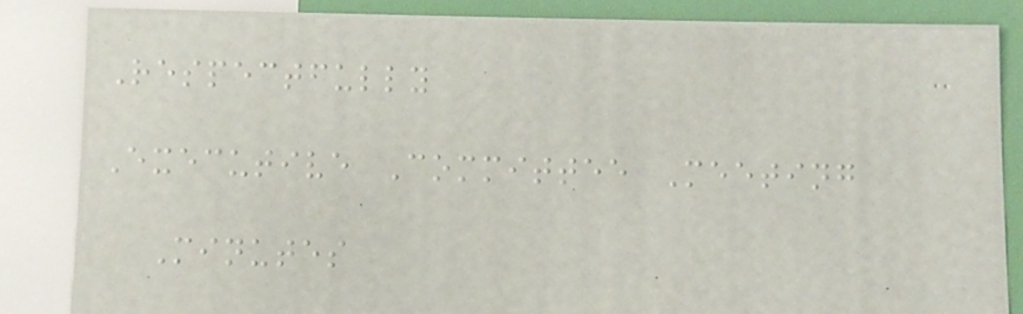Respectfully
Executive Committee Meeting
Minutes
